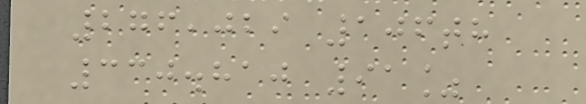276,029 106th
330.810 91%
